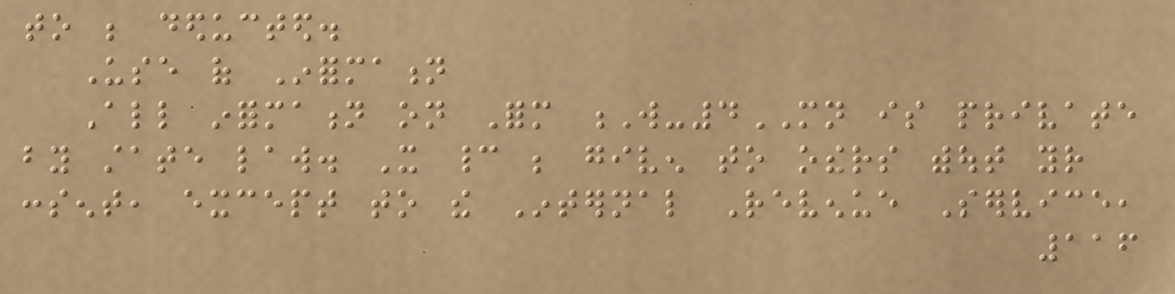to be deducted.
Use of Information
All information on Form W-4MN is private
by state law. It cannot be given to others without your
consent, except to the Internal Revenue Service,
116
